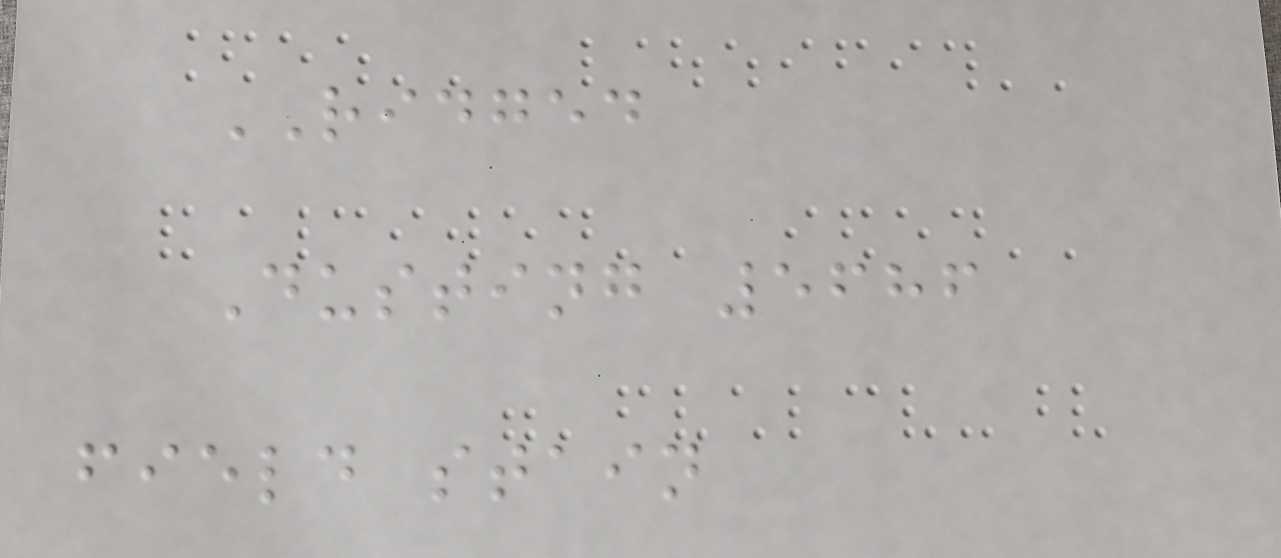RIDGED
Dusting 5686
field stain
